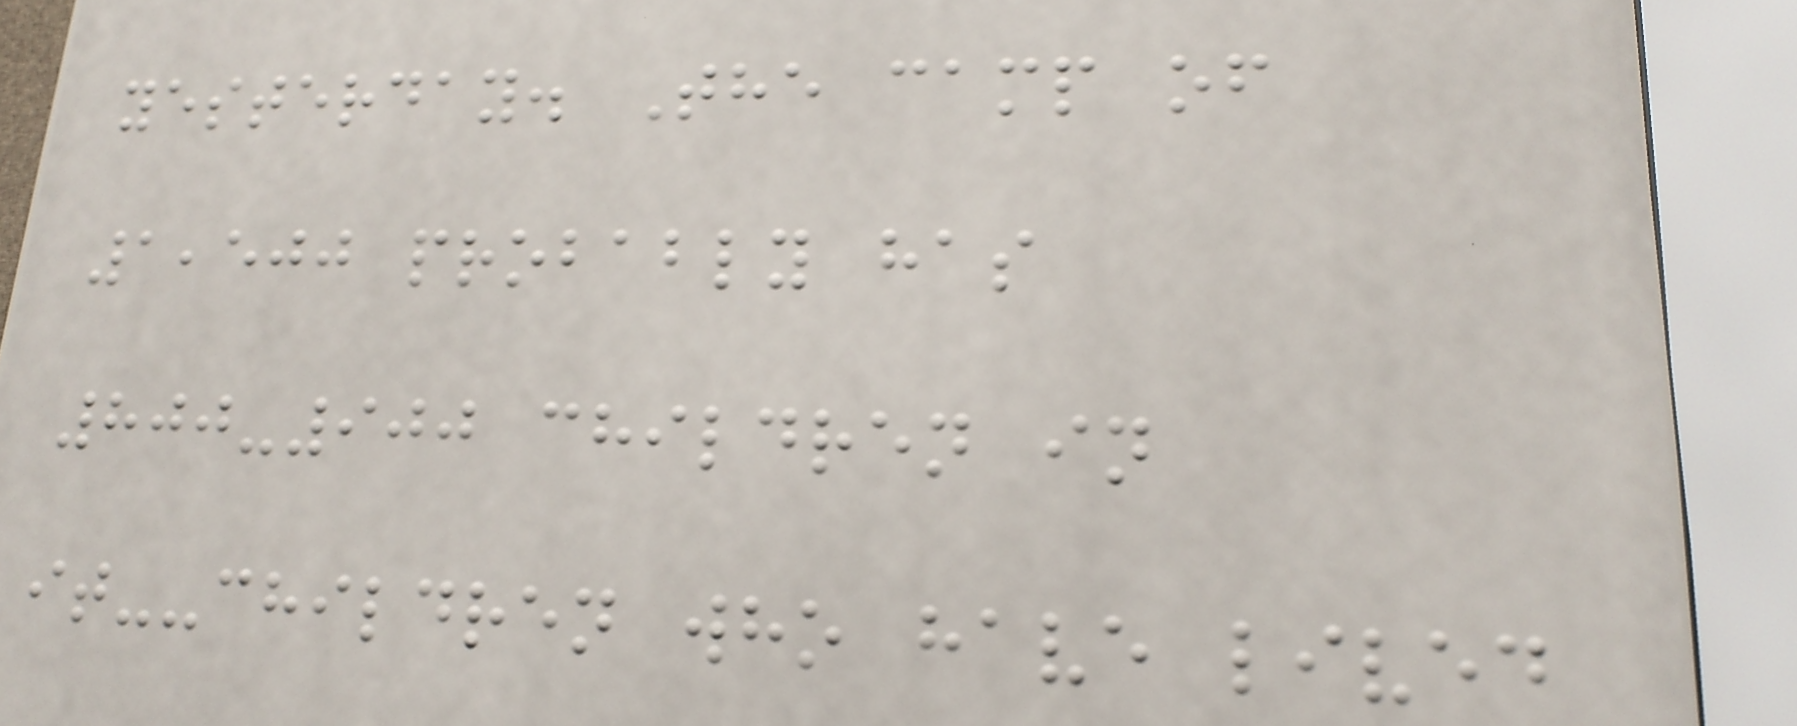yesterday. The camp of
1,500 probably has
800-900 children in
it--children who have lived
